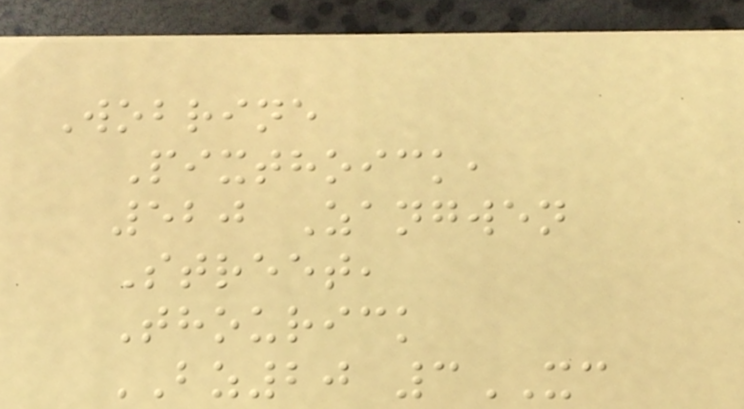Wobrine
Pixthoick,
520 Zangwen
Street,
Thourick
BZ20 3XC
